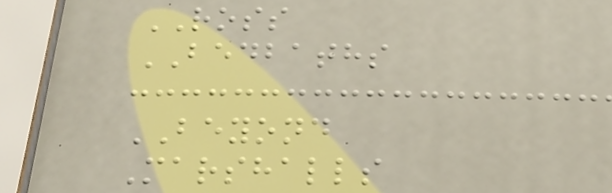ROSS
BEDBATHS
BEYOND
Marshalls
